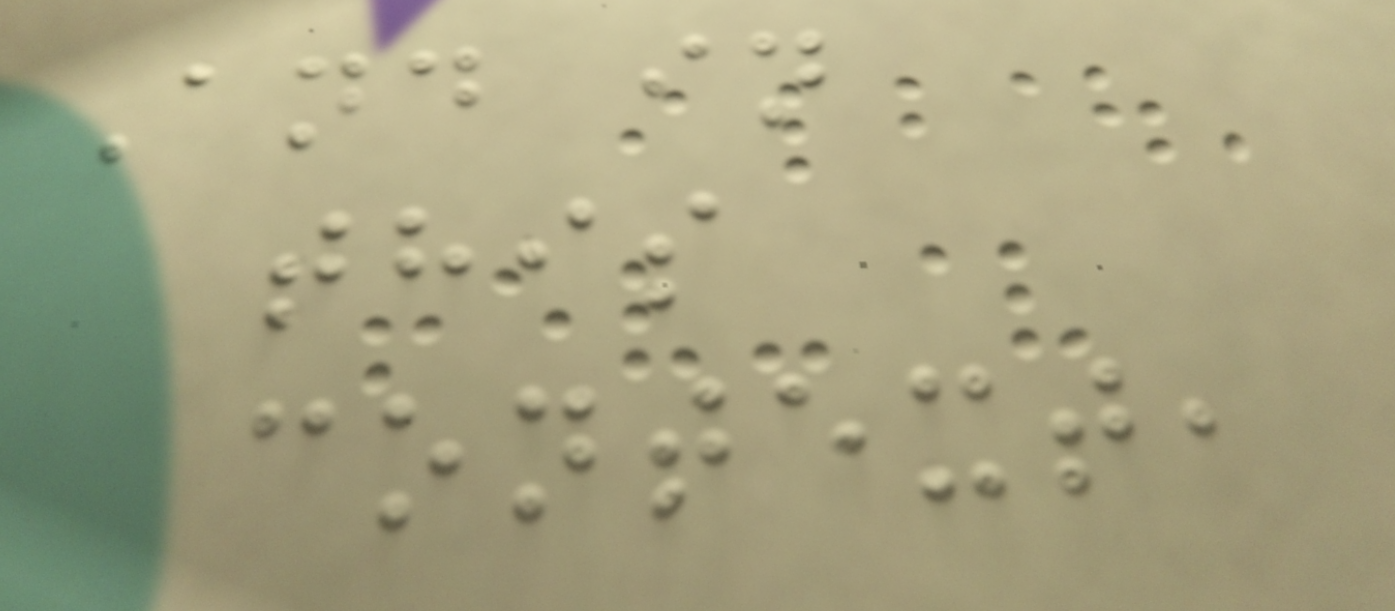And in
this
context,
